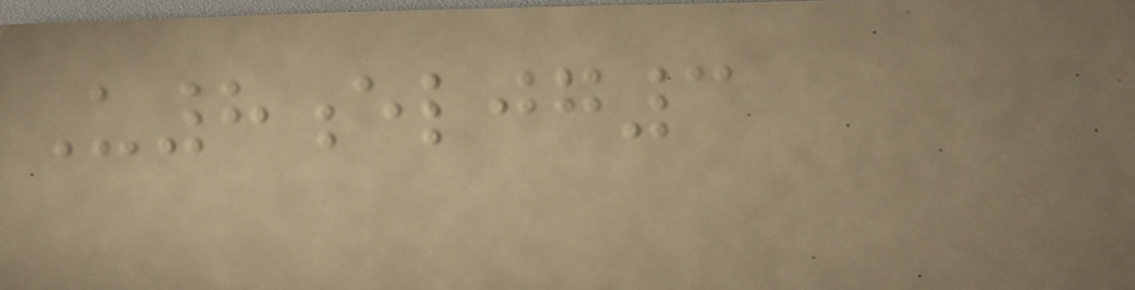U8eljg3
